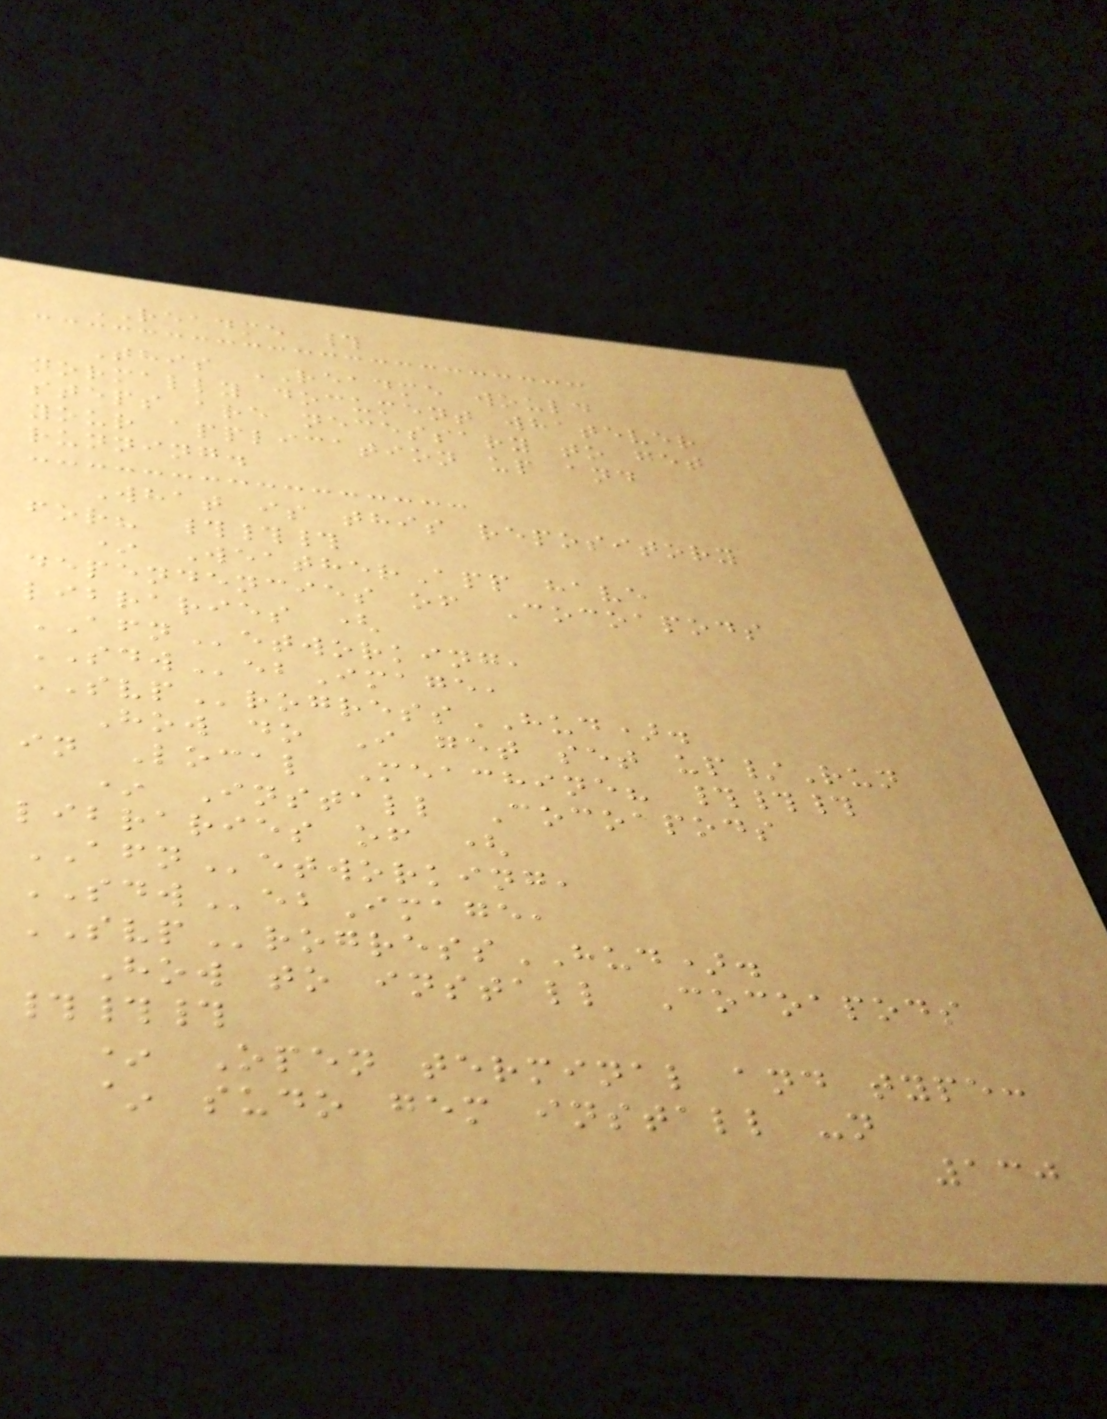README #
This README would
normally document whatever
steps are necessary to get
your application up and
running.
What is this repository
for? ###
* WeatherApp have
dependencies of Cocoapods
libraries (
AFNetworking,
SDWebImage,
SVProgressHUD).
How do I get set up/Run
in Local Meachine? ###
* Install Cocoapods
libraries of (
AFNetworking,
SDWebImage,
SVProgressHUD).
How to install Cocoapods
###
* Open terminal and type:
~ sudo gem install -n
130
